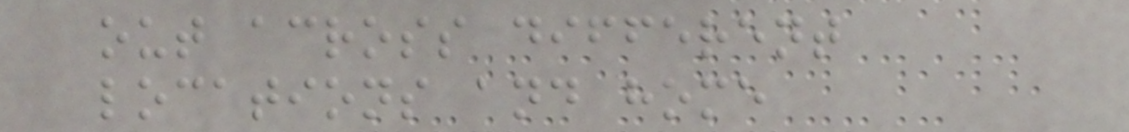out across different
locations and home
